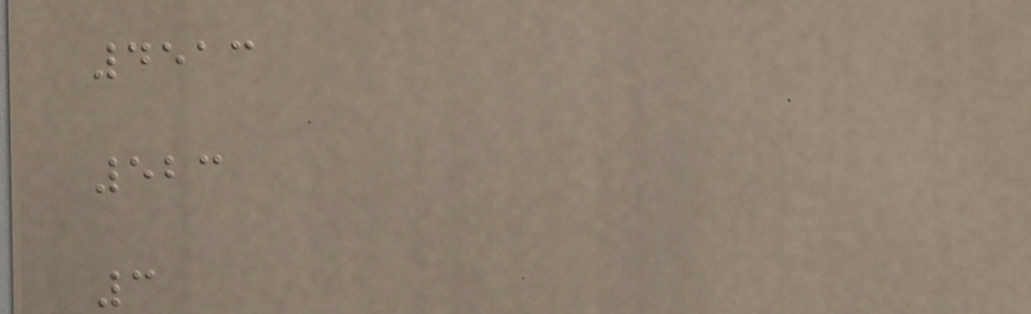4513
523
3
